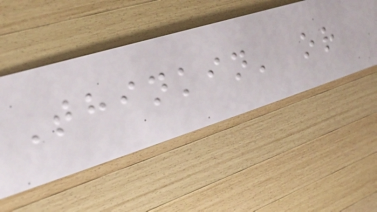Thinkin' or
